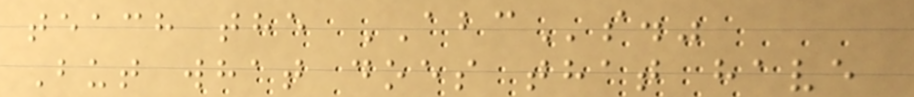teach the ABCs."
But what does that have
